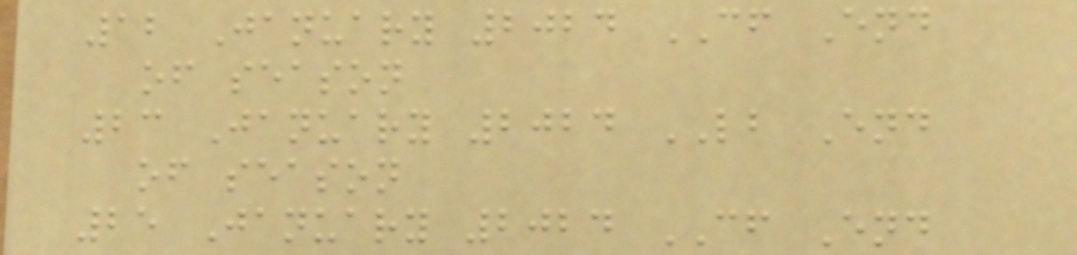12 January 2024 CF End
of season
23 January 2024 LB End
of season
25 January 2024 CF End
